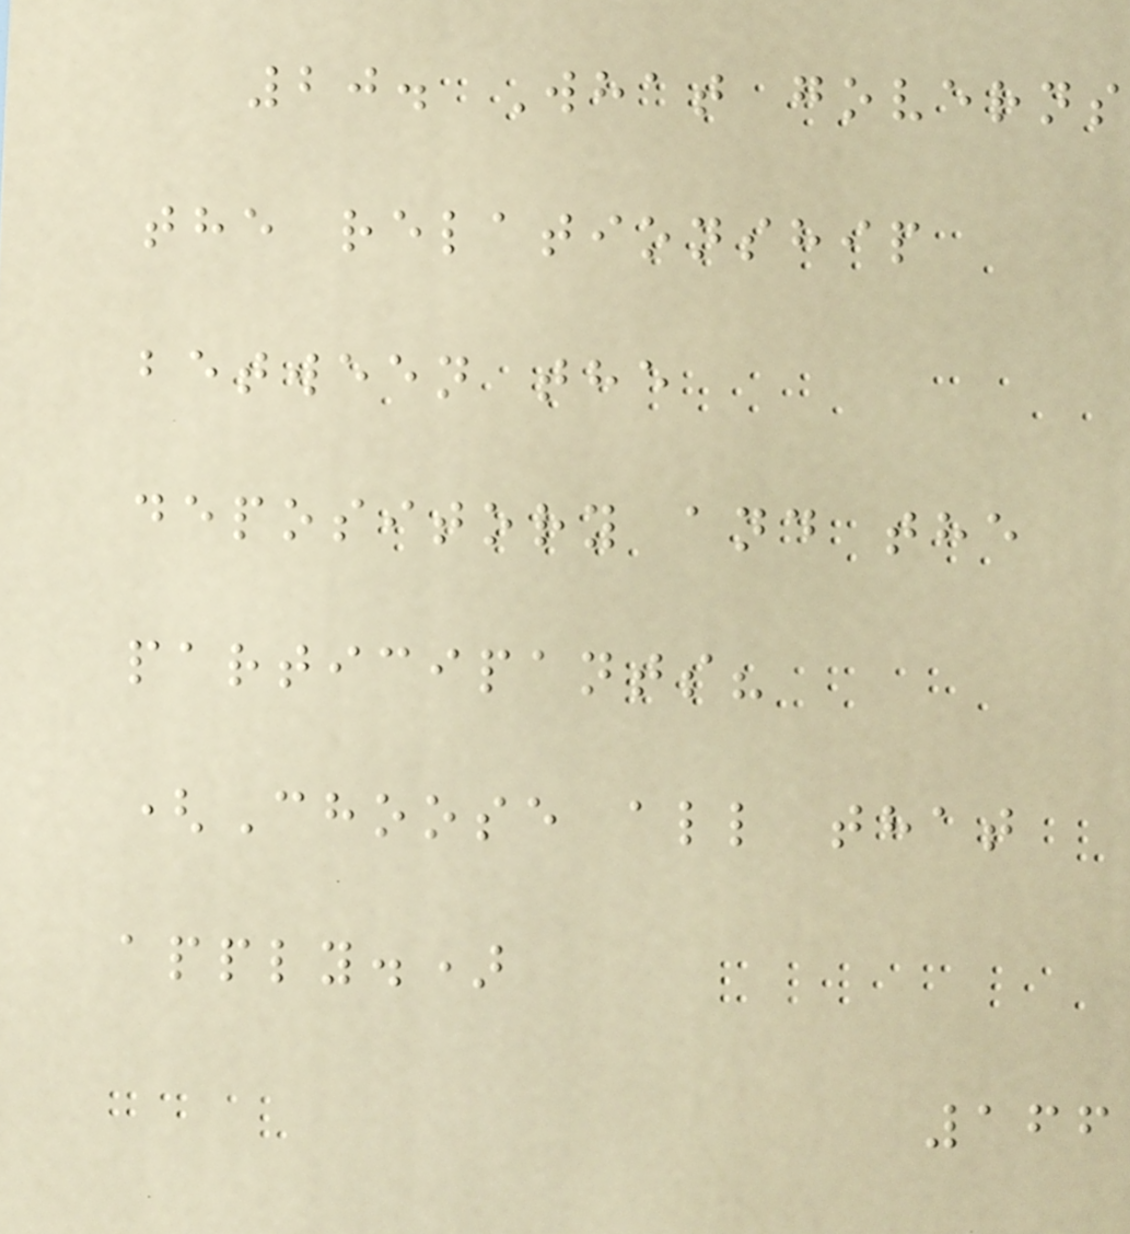20. What governs
the relationship
between the
depository and the
participants?
(Choose all that
apply.)
166
